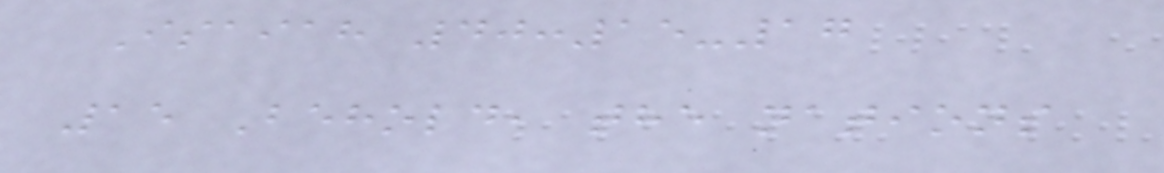Isaiah 40:15-17
15 Behold, the nations
